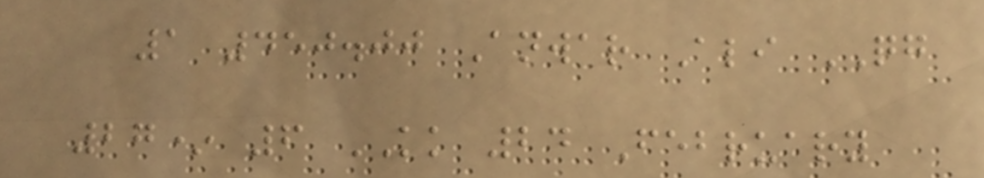1 450.00 Anwar Ali QG
27* 6 KK 24 February
